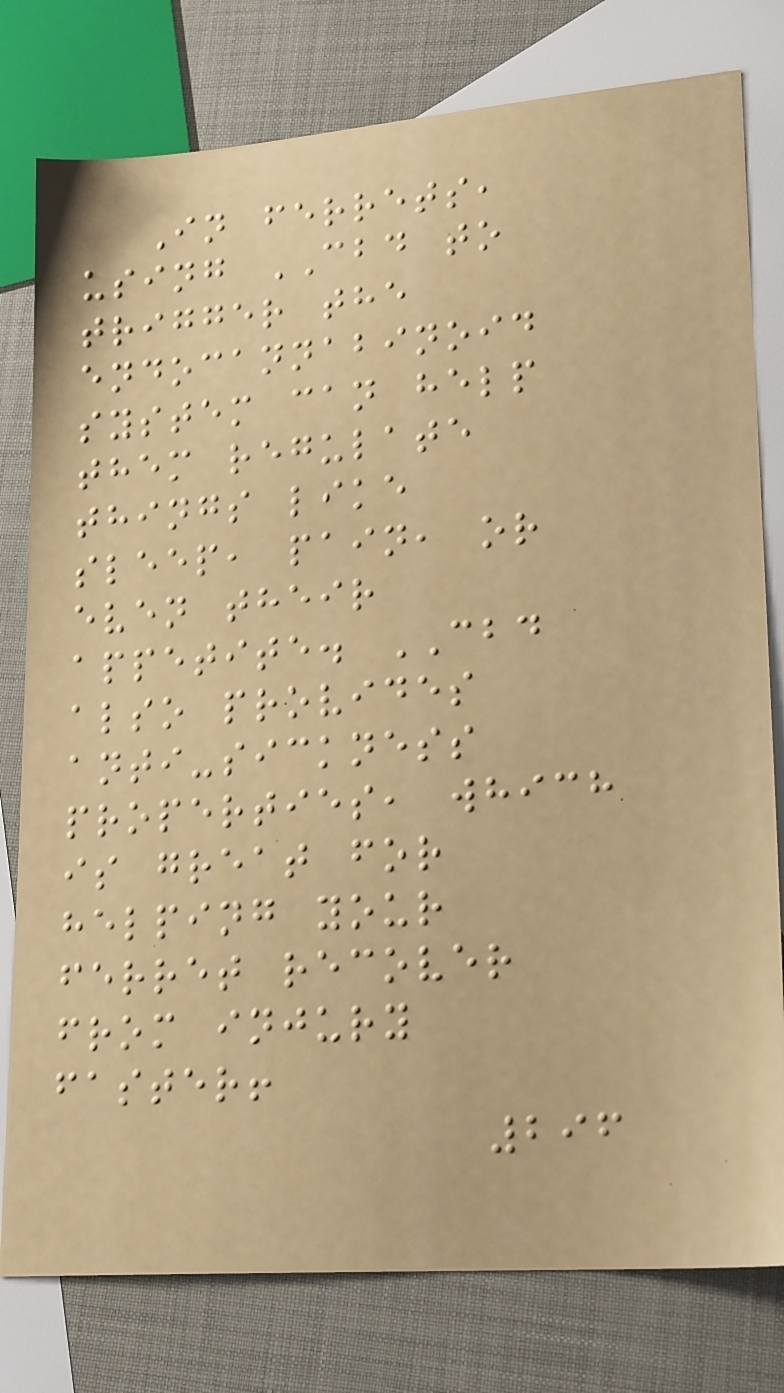In ferrets,
using CBD to
trigger the
endocannabinoid
system can help
them regulate
things like
sleep, pain, or
even their
appetite. CBD
also provides
anti-sickness
properties, which
is great for
helping your
ferret recover
from injury
faster!
296
